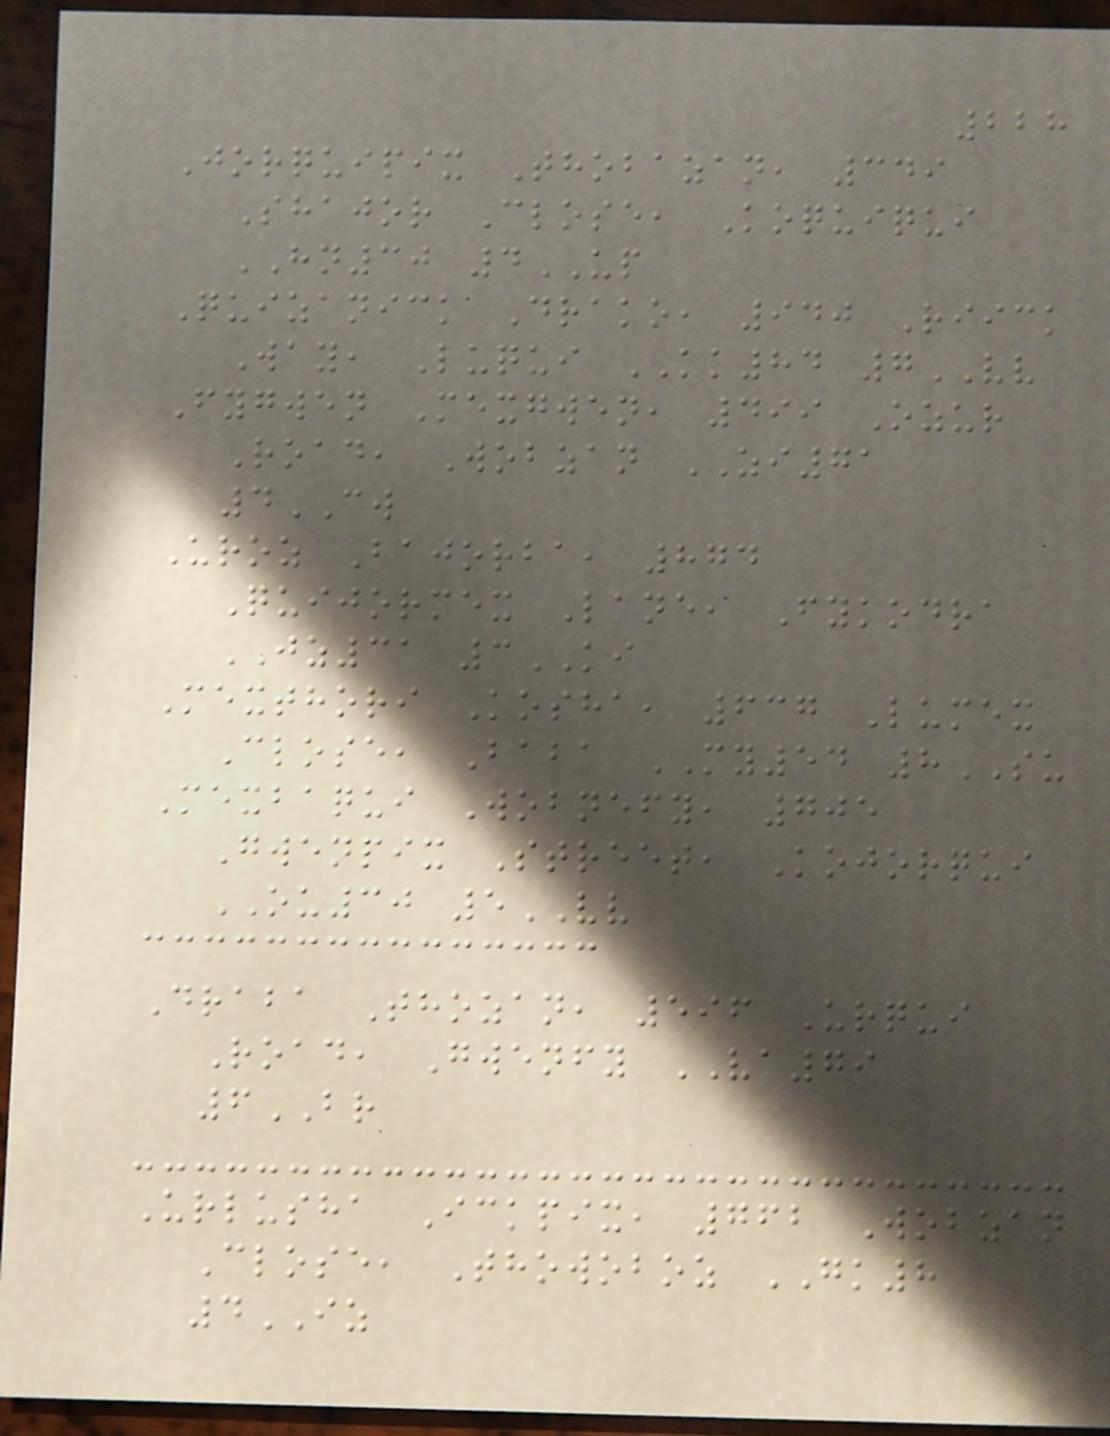228
Jorquipix Thobazan, 349
Shajor Close, Koquiqui
HN30 4UP
Quizanick Drako, 940 Riick
Way, Luqui KK84 7VV
Fygwen Mexgwen, 499 Ozur
Road, Wobzan ZI71
4CW
Uroz Bajorba, 874
Quijormex Lane, Fykodra
JZ31 3KI
Mexthori Kosha, 637 Lumex
Close, Baba MY54 8SU
Mexbaqui Wobnefy, 705
Gwenpix Street, Kojorqui
OU30 5VV
Draba Thozan, 596 Urqui
Road, Gwenfy VA79
6BR
Urlusha Ickpix, 762 Wobzan
Close, Thowoboz GK8
4IZ
